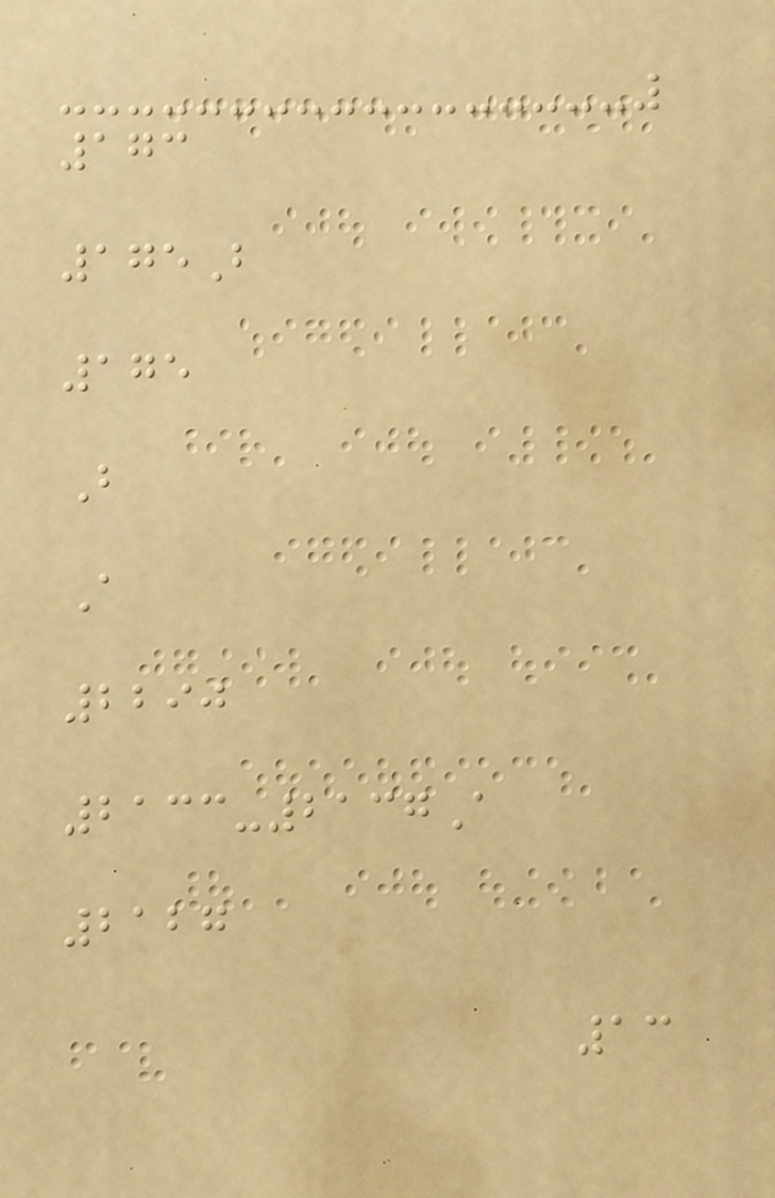173
175B
175
B
A
2290
2133-2137A
2127
13
